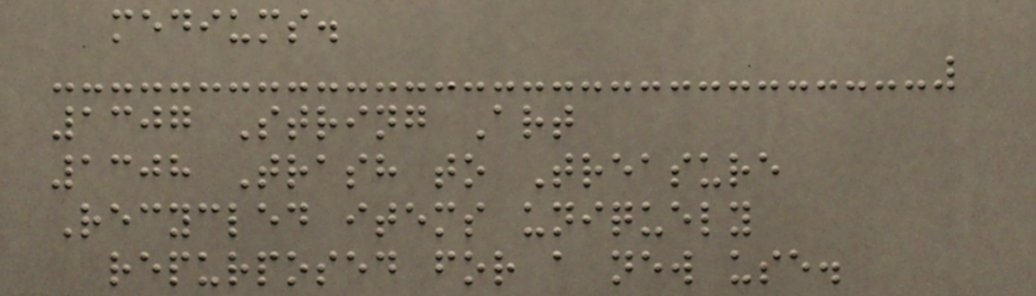mediums.
1307 String Art
1308 Trash to Treasure
Recycled items uniquely
repurposed for a new use.
